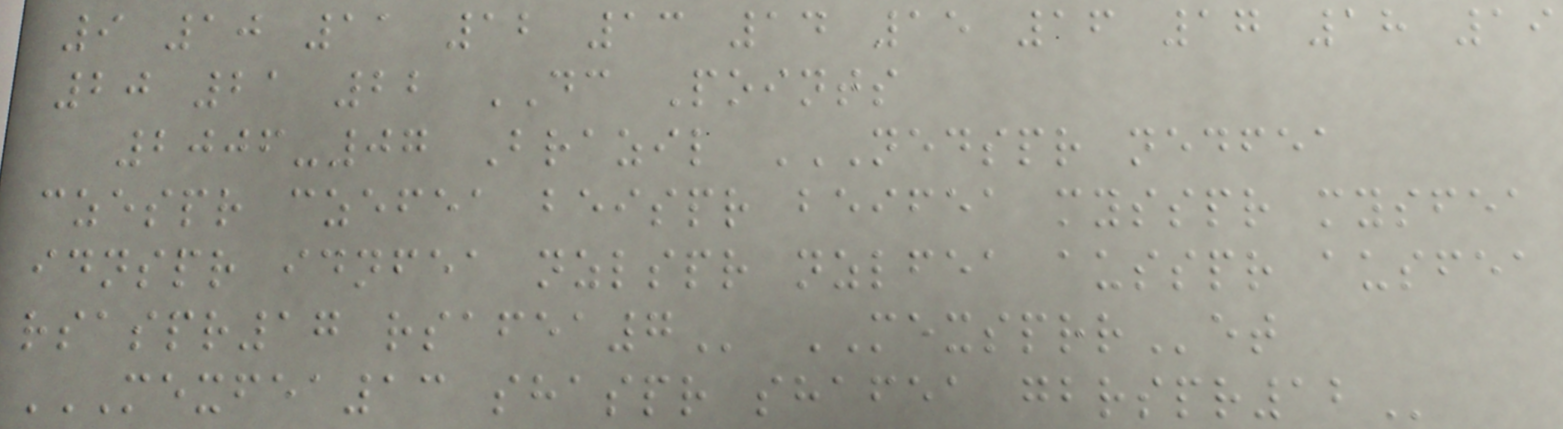9 10 11 12 13 14 15 16 17 18 19
20 21 22 DC Points
2006-07 Brazil NEDSPR NEDFEA
CZESPR CZEFEA BEISPR BEIFEA MYSSPR MYSFEA
IDNSPR IDNFEA NZLSPR NZLFEA AUSSPR AUSFEA
RSASPR17 RSAFEA7 MEXSPRRet
MEXFEA13 SHASPR SHAFEA GBRSPR12
